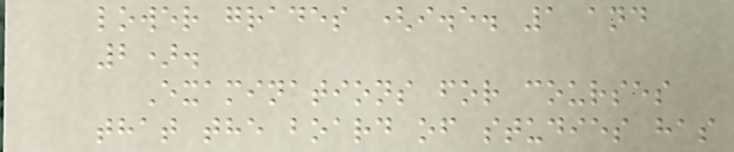lower grades (i.e. 1 and
2).
Examinations for courses
that the board of studies has
